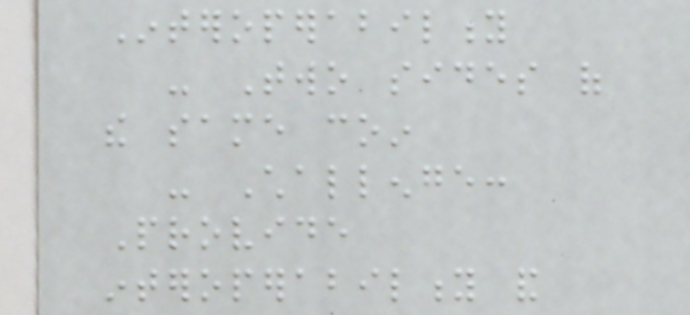Interoperability
- Two sides of
the same coin
- Challenge:
Provide
interoperability and
